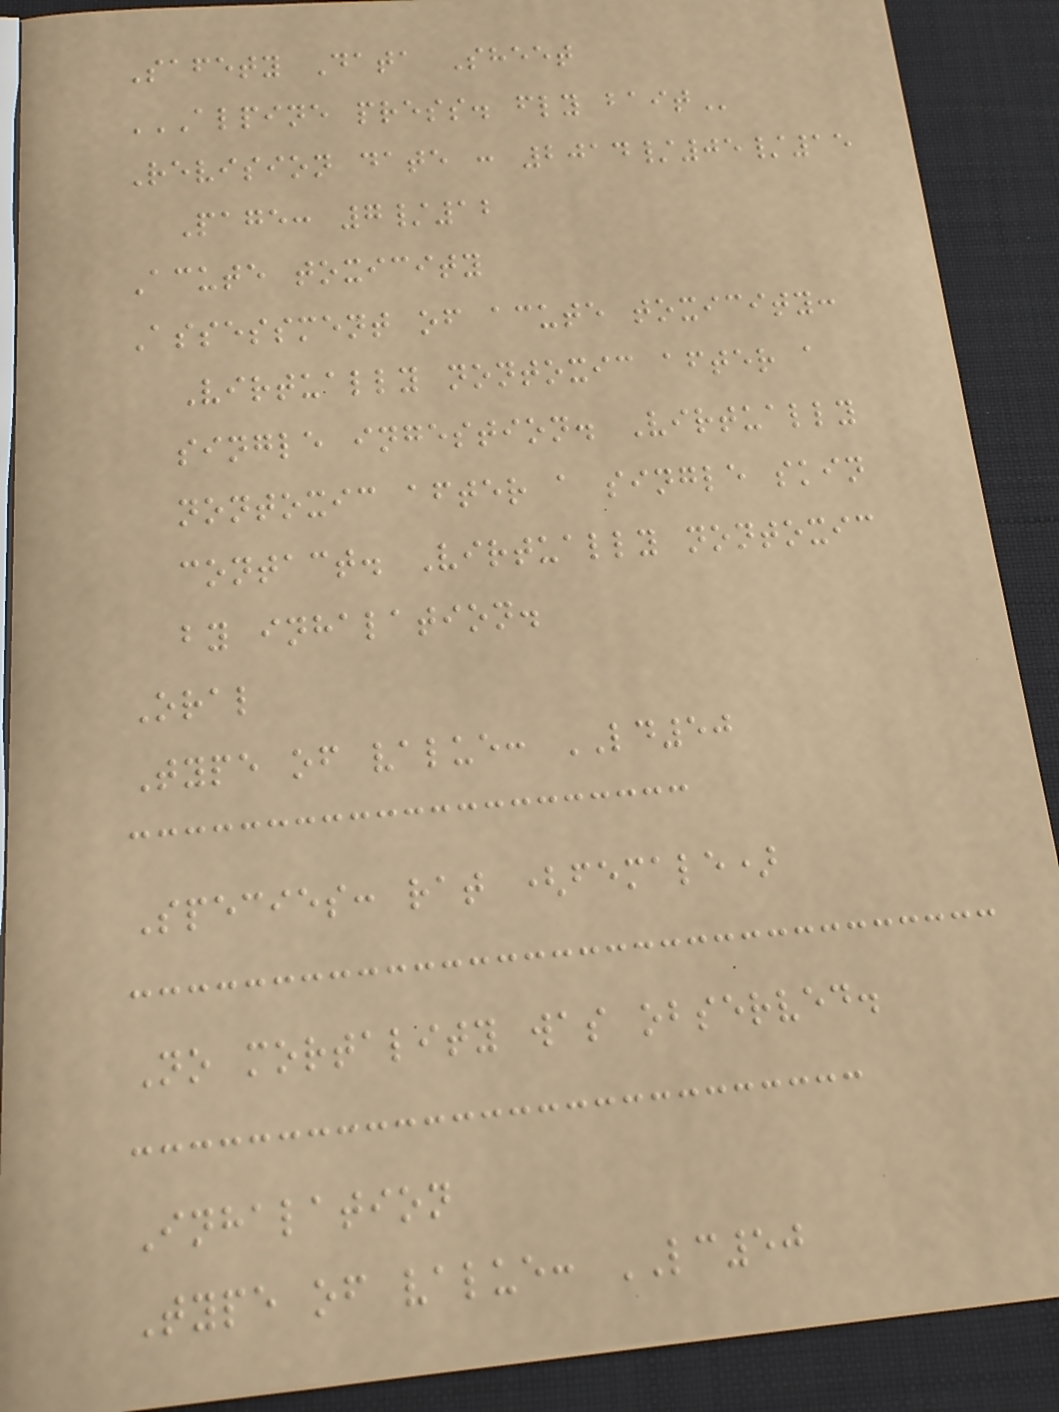Safety Data Sheet
ALPINE PRESS. FLY BAIT
Revision date : 2014/05/15
Page: 7/12
Acute toxicity
Assessment of acute toxicity:
Virtually nontoxic after a
single ingestion. Virtually
nontoxic after a single skin
contact. Virtually nontoxic
by inhalation.
Oral
Type of value: LD50
Species: rat (female)
No mortality was observed.
Inhalation
Type of value: LC50
